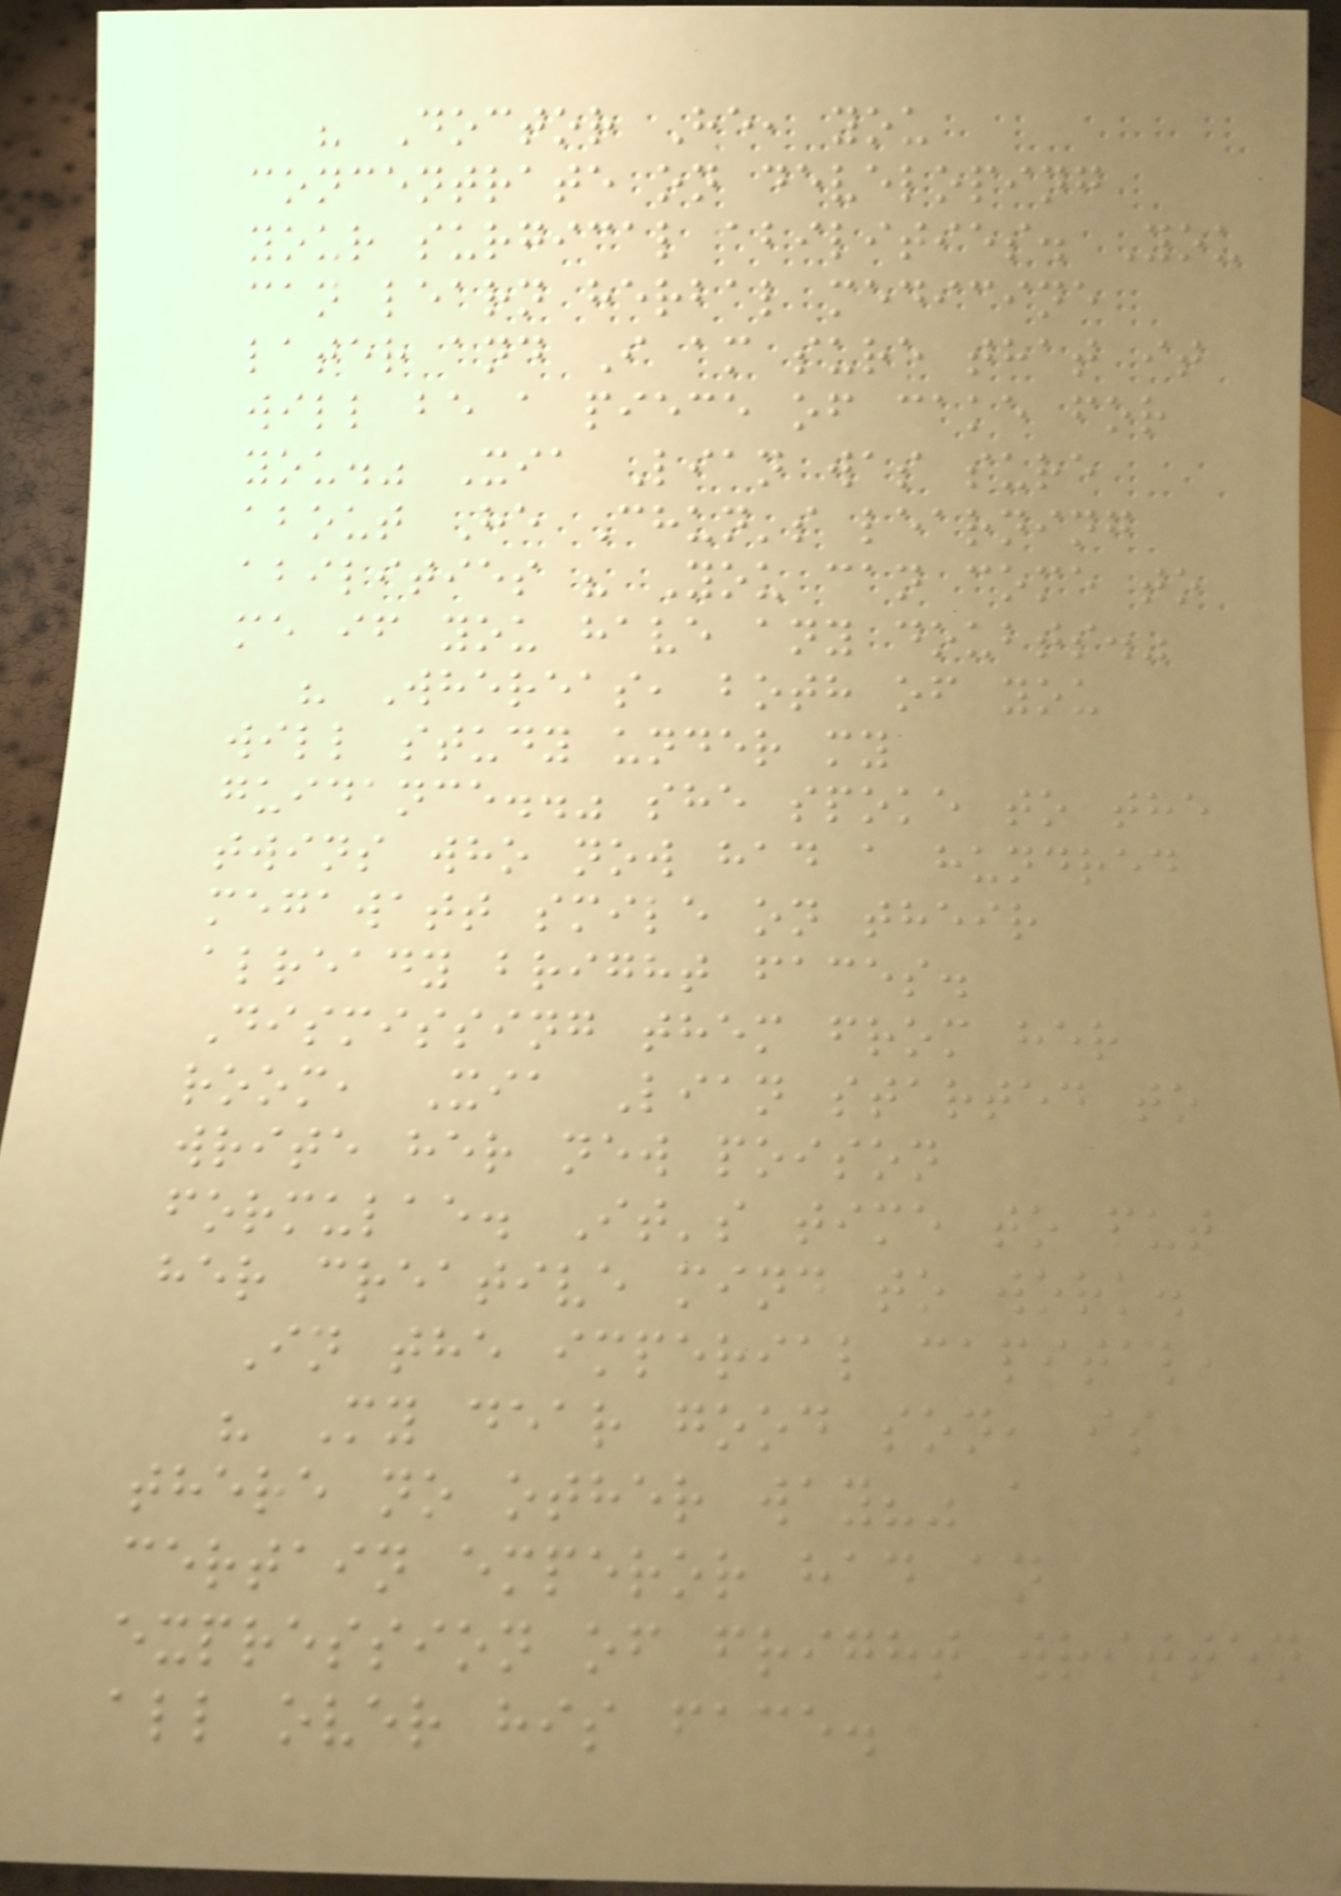" Doctor He, you
concentrate on developing
your surgical abilities. You
can learn herbal medicine
later and I am sure that it
will be a piece of cake for
you." Xia Lian was sure
about He Chun's learning
abilities " You can come to
me if you have any doubts."
" Whereas, both of you
will study under my
guidance.." she spoke to the
twins who now had a hundred
megawatt smile on their
already bright faces.
Dismissing them from her
room, Xia Lian started to
write her new poison
formulae. It's time to put
her creative mind to work.
In the imperial capital,
" My dear good son, is
there no other way?" a
certain emperor had an
expression of fright written
all over his face.
